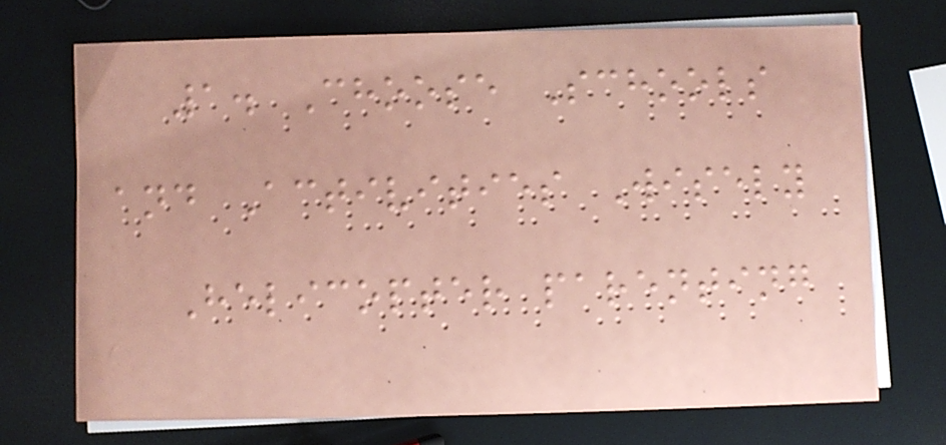1. Choose Schools
and Activities Wisely
Helicopter parenting
